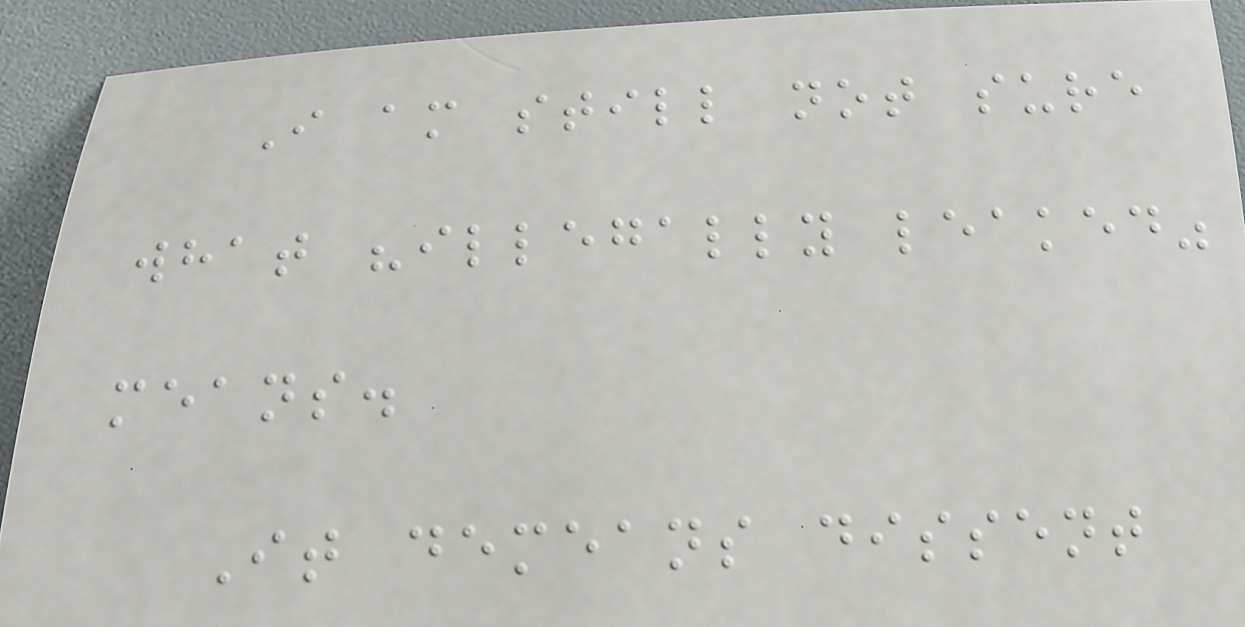I am still not sure
what "illegally leaked"
means.
It demeans dissent
